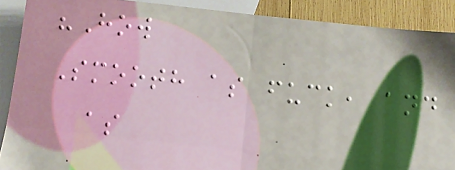"How
Smooth as fuck, and
as
